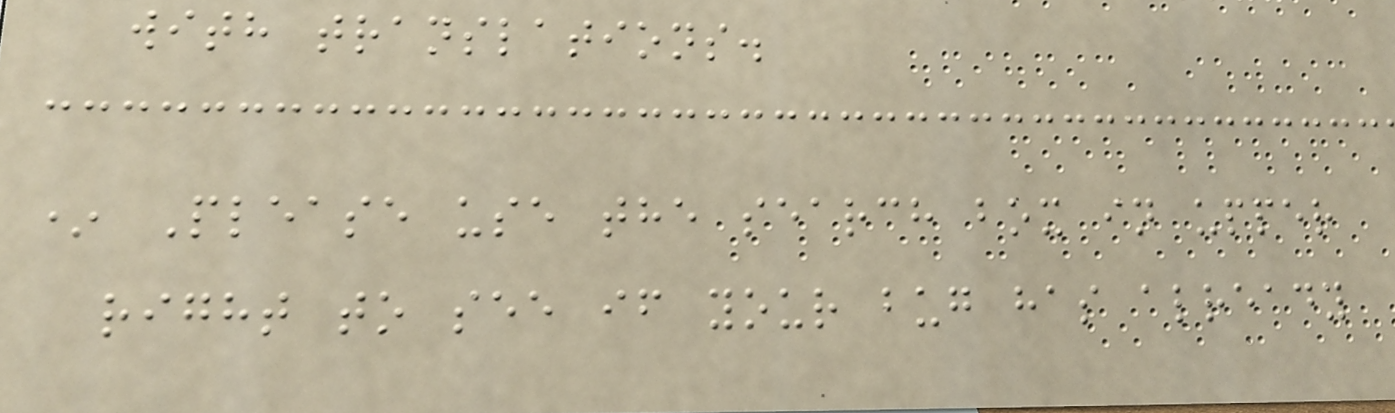with translations.
* Please use the search box in upper
right to see if your bug has already
